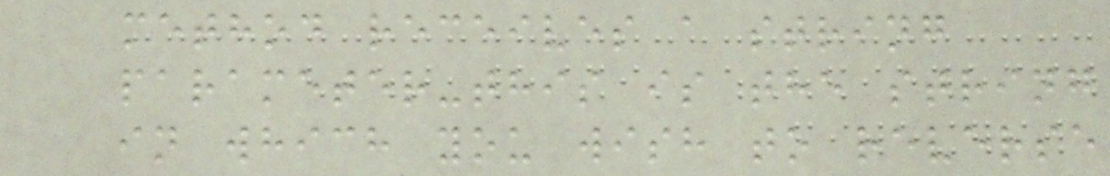method receives a string
parameter-this is the string
in which you wish to reverse
